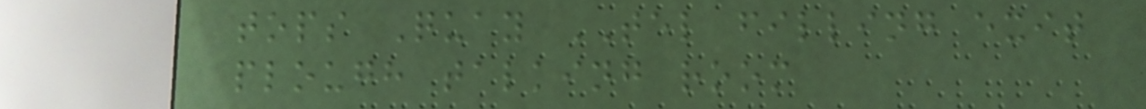tops Quay TEL filling exit
plough talking room
